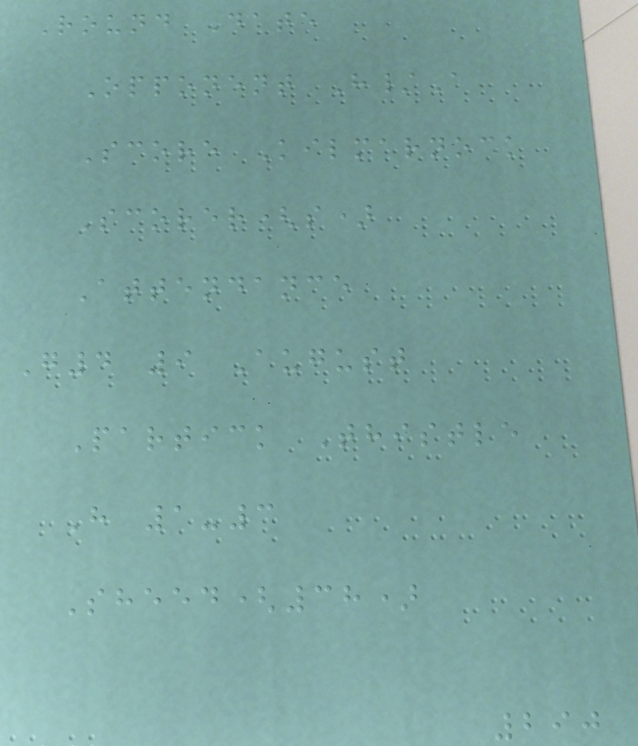Round Date
Opponent H/A
Score Kilmarnock
Scorer(s)
Attendance
G4 9 August
Partick Thistle
H 1-3
Sheed(38)
290
